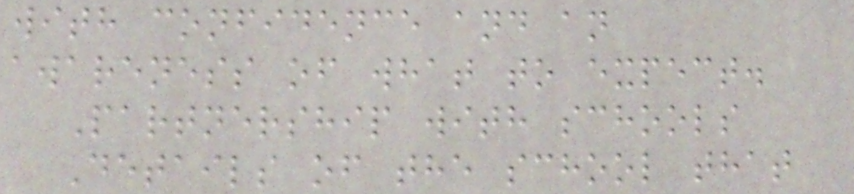with confidence and an
awareness of what to expect.
Partnership with schools
Details of the school that
